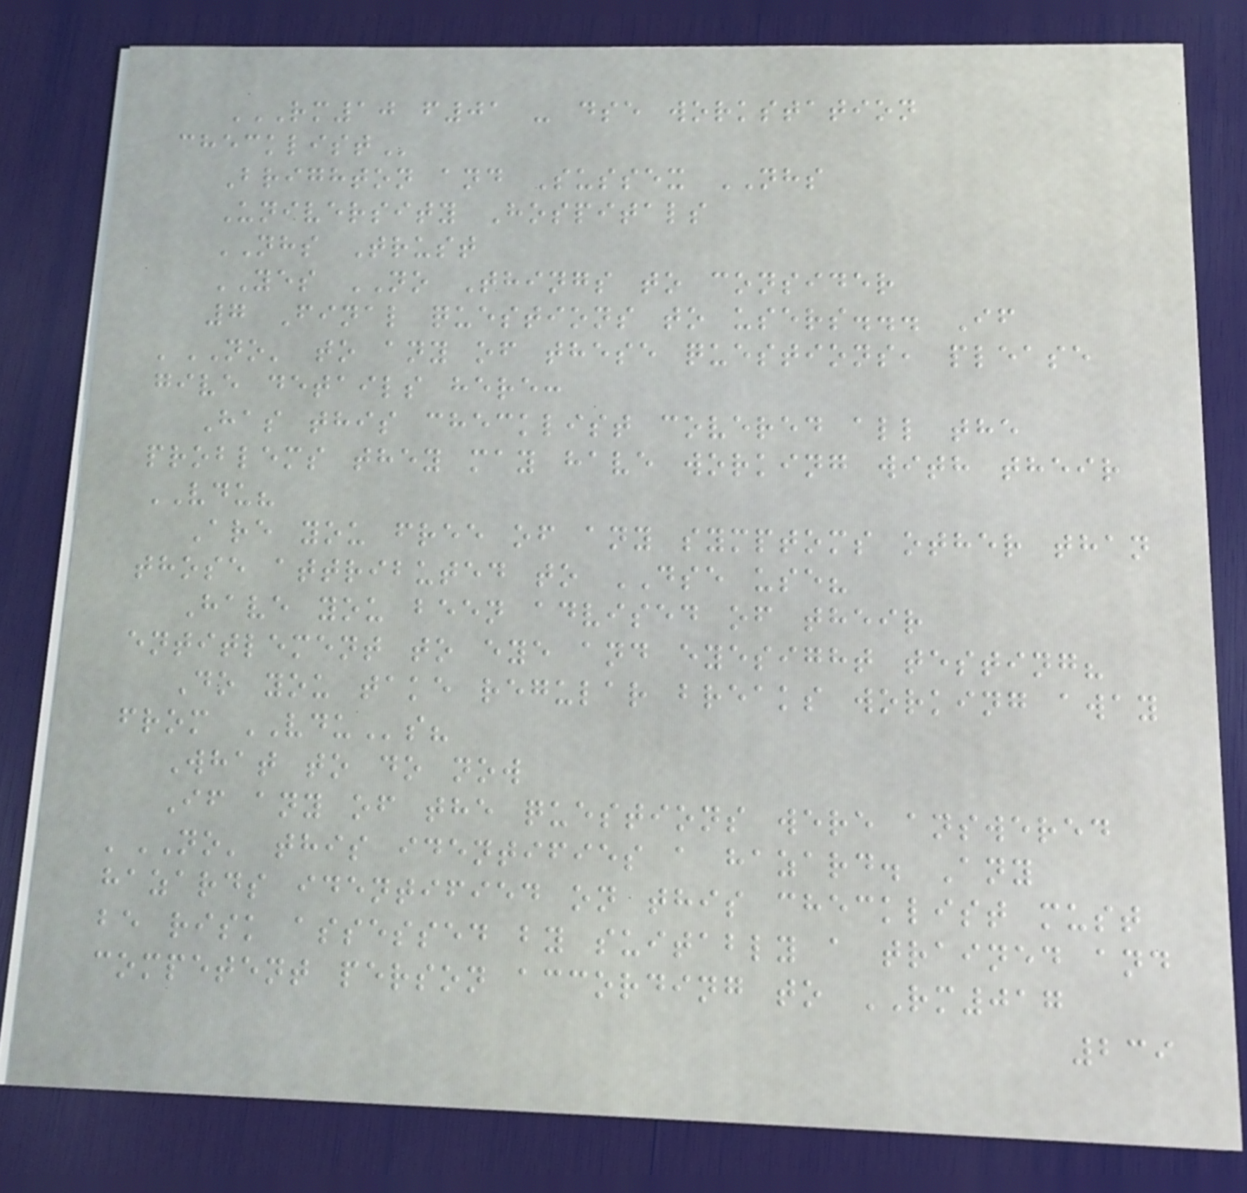RM10 F01 - DSE WORKSTATION
CHECKLIST
Brighton and Sussex NHS
University Hospitals
NHS Trust
YES NO Things to consider
7 Final questions to users... If
'NO' to any of these questions, please
give details here:
Has this checklist covered all the
problems they may have working with their
VDU?
Are you free of any symptoms other than
those attributed to DSE use?
Have you been advised of their
entitlement to eye and eyesight testing?
Do you take regular breaks working away
from VDUs?
What to do now
If any of the questions were answered
'NO' this identifies a hazard. Any
hazards identified on this checklist must
be risk assessed by suitably a trained and
competent person according to RM017
239
